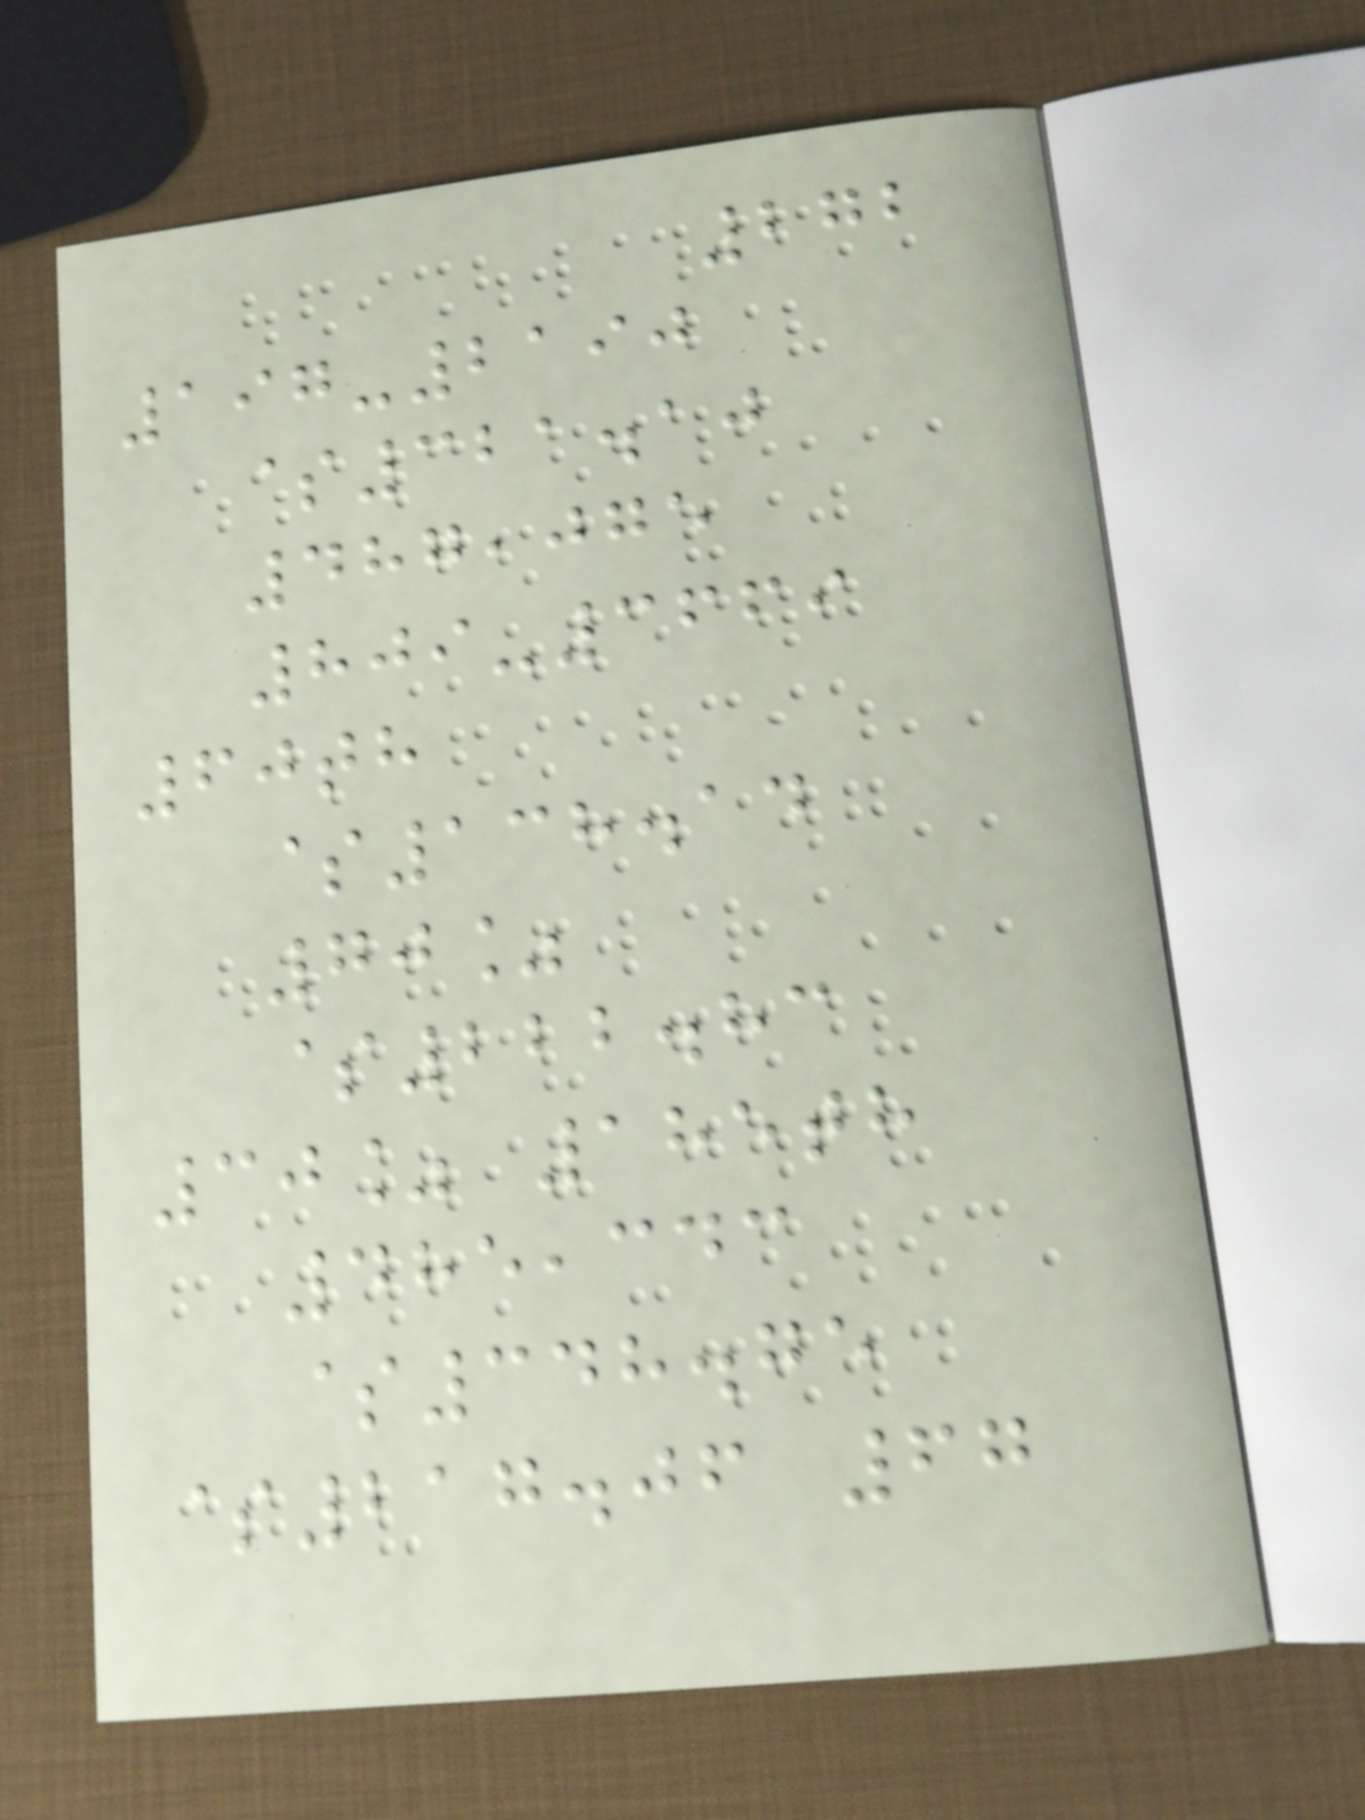272
197-2190
$321.10
487,075
809-3669
60th
$138.14
70%
$222.83
30% 185th
485,343
$348.75
$217.06 67
